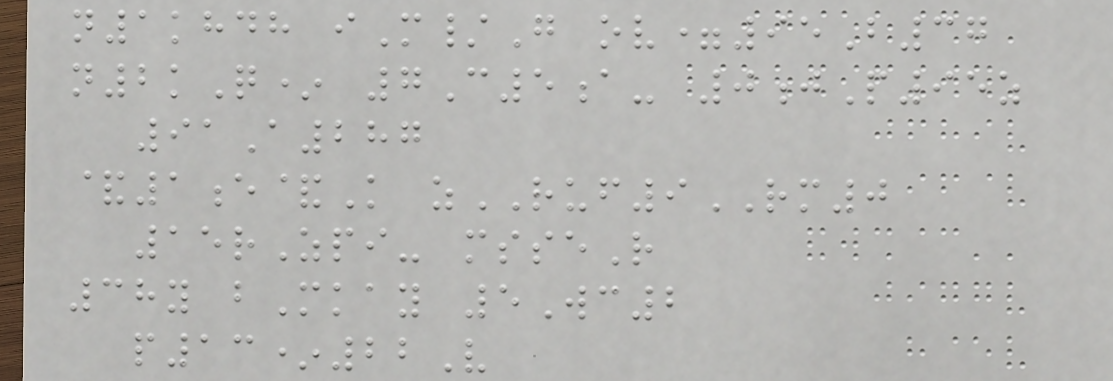n1khdh iM/G ov=95B37
n2kQ* 7C5a- 0jP95z
91A287
&1e&K zRUF9RM0
15rZpi- msseR
38y bMkay 5Wc2
p13*22V
